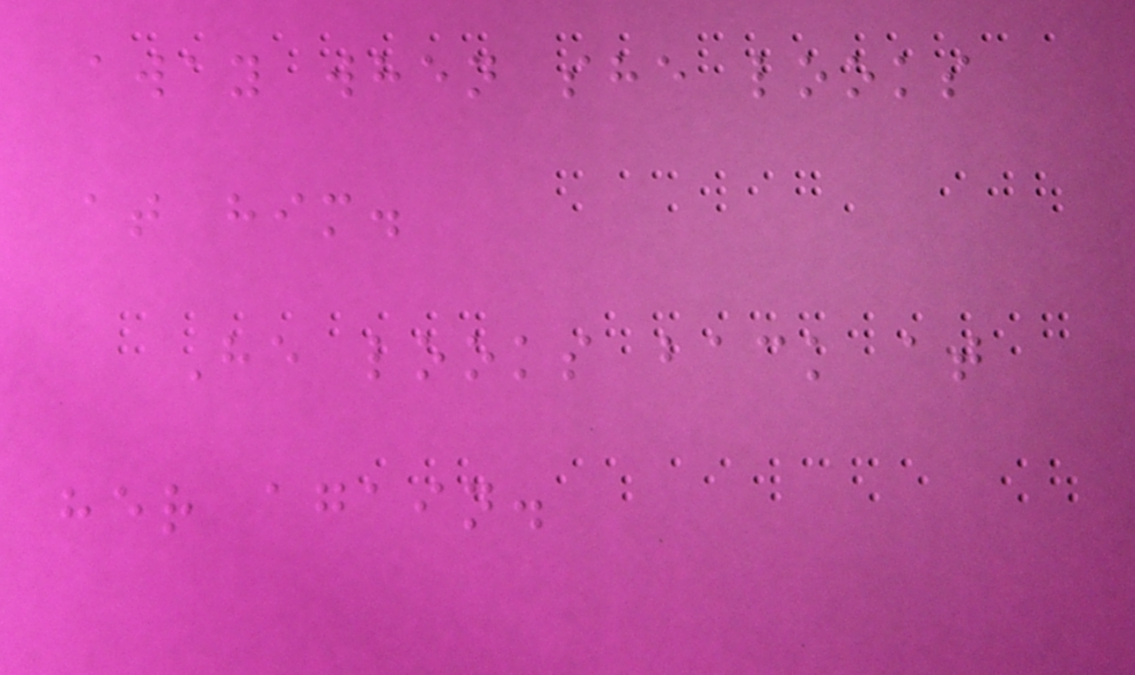away when she looks
at him.
He looks back at
her again.
